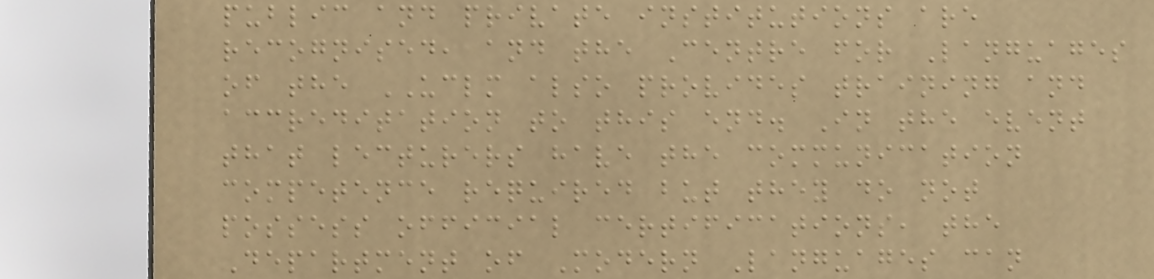public and private institutions are
recognised, and the Centre for Languages
of the UCLM also provides training and
accreditation to this end. In the event
that lecturers have the communication
competence required but they do not
possess official certifications, the
Department of Modern Languages can
